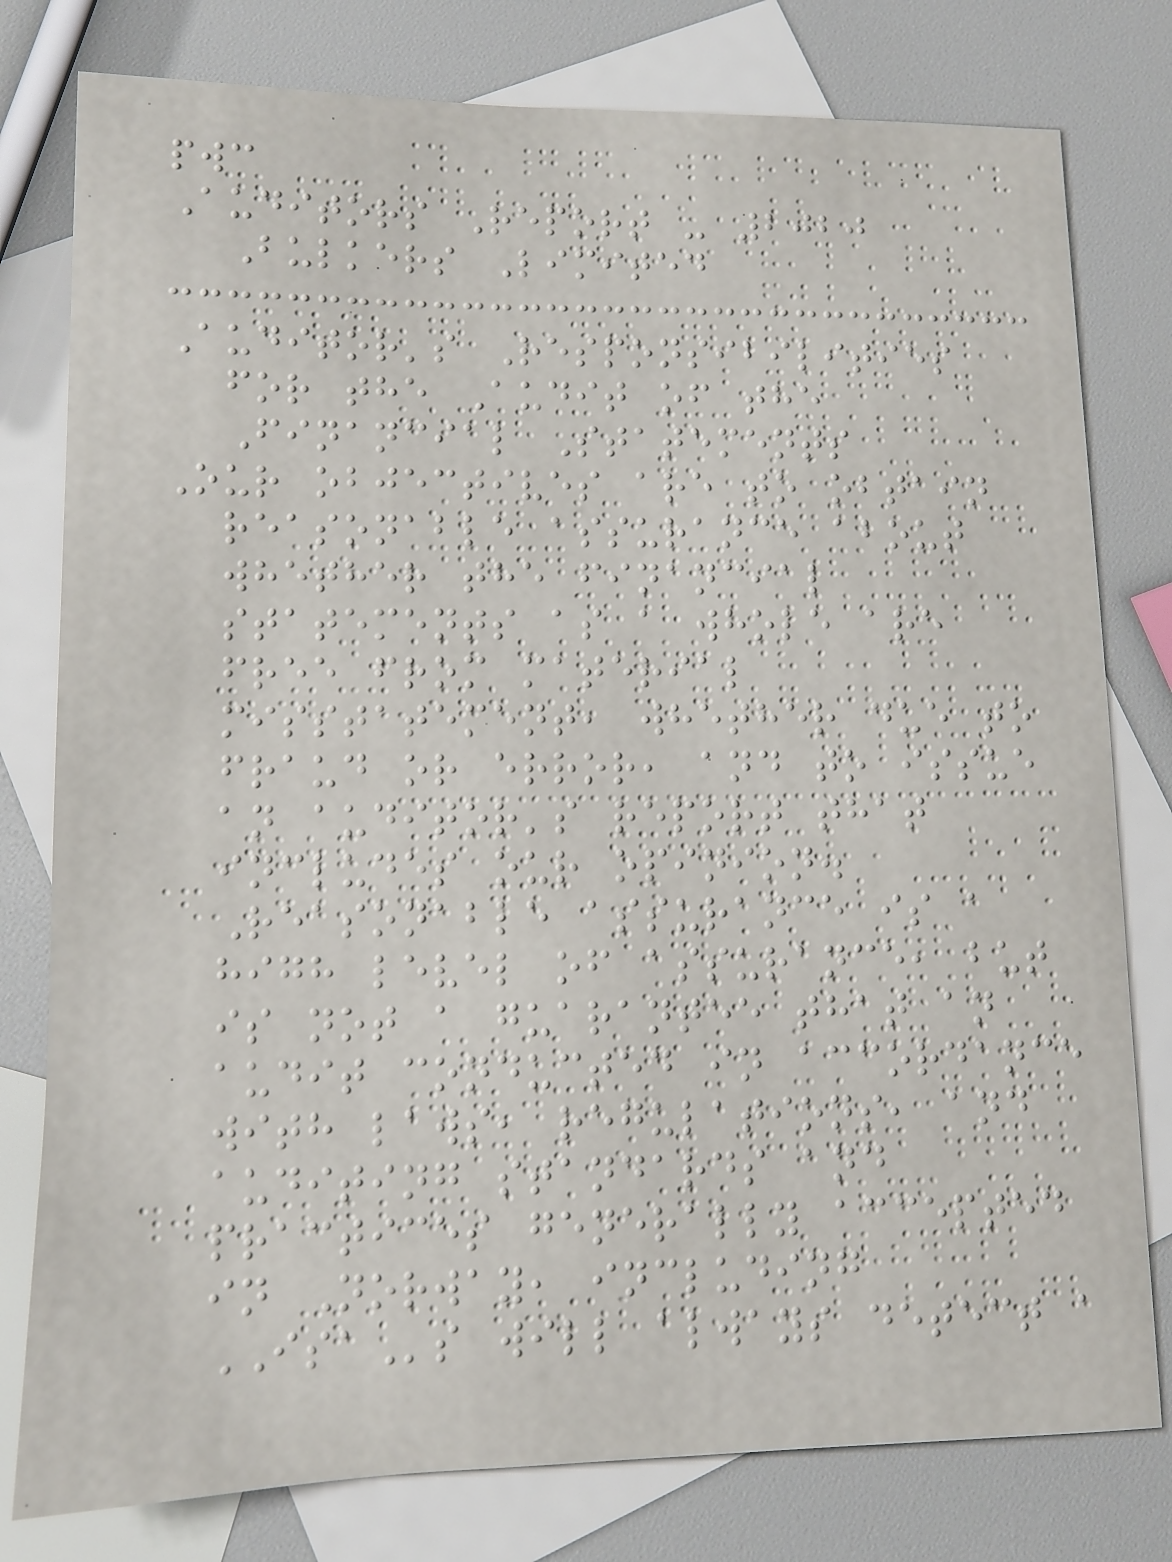pwc
Auditors Report - 2020
Bulkers Limited
Auditor's Responsibilities
for the Audit of the
Financial Statements
Our objectives are to obtain
reasonable assurance about
whether the financial
statements as a whole are
free from material
misstatement, whether due to
fraud or error, and to issue
an auditor's report that
includes our opinion.
Reasonable assurance is a
high level of assurance, but
is not a guarantee that an
audit conducted in accordance
with laws, regulations, and
auditing standards and
practices generally accepted
in Norway, including
ISAs will always detect a
